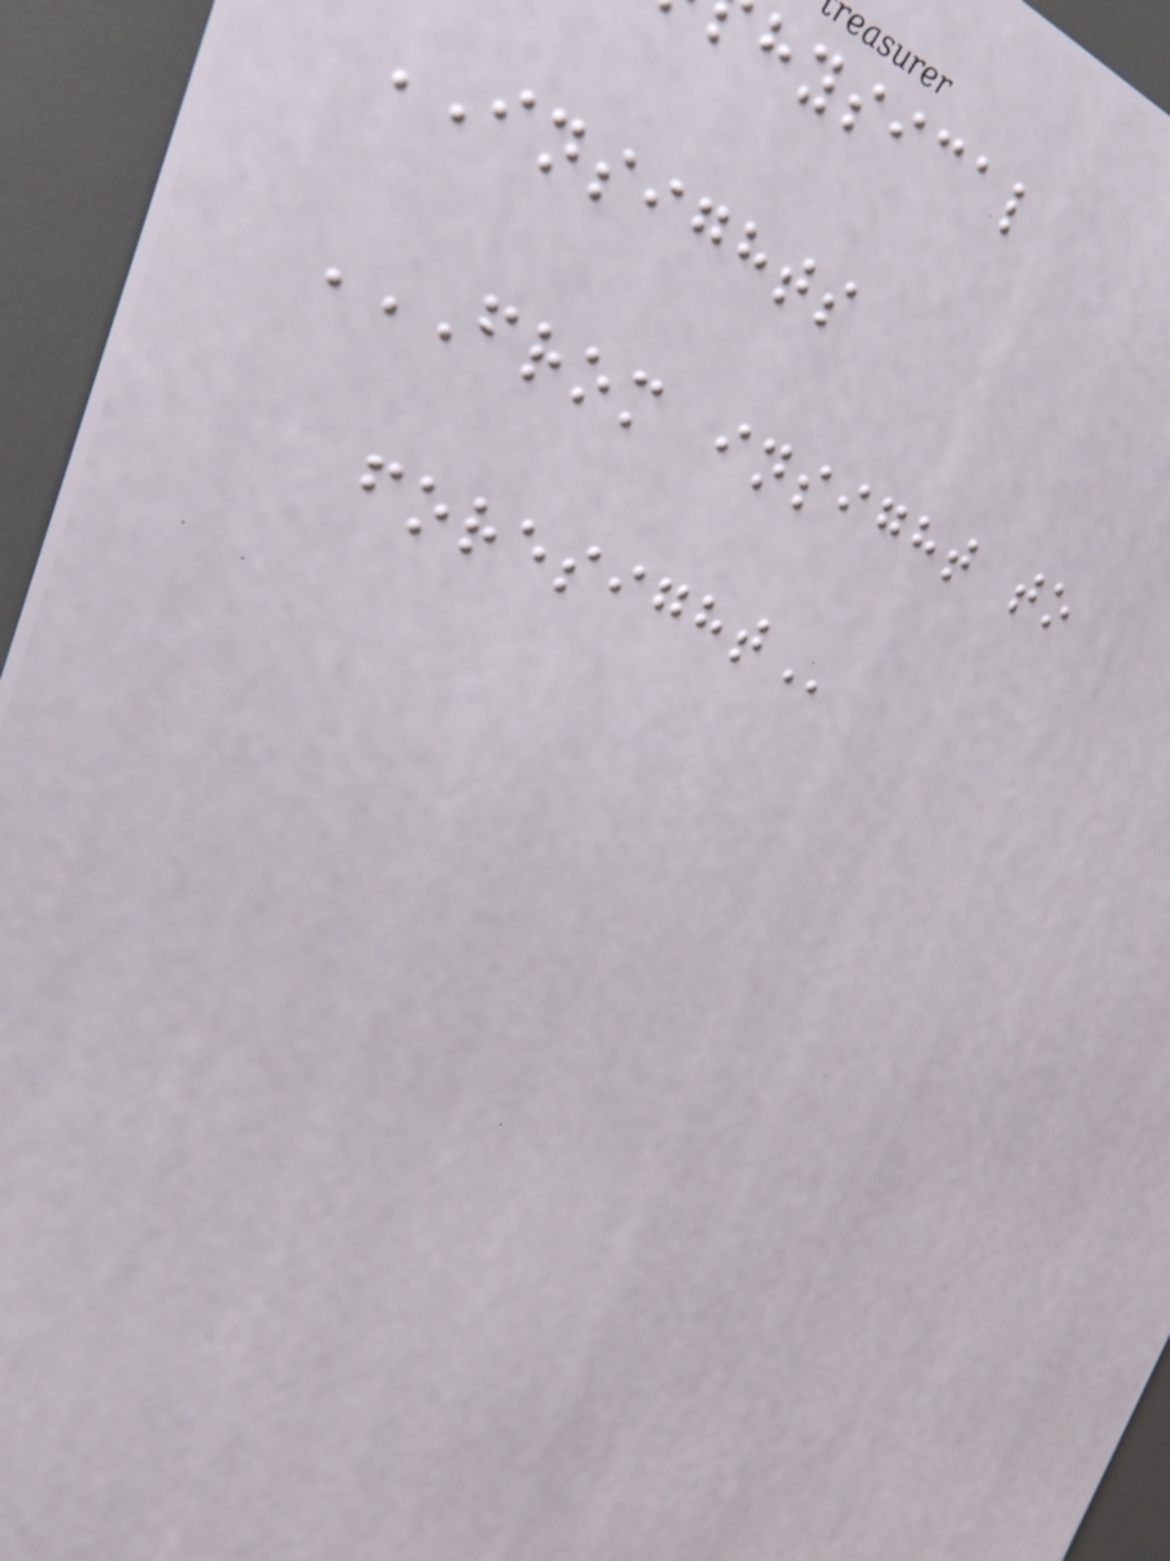hysical
INSIGHTS
FROM INSIGHT TO
